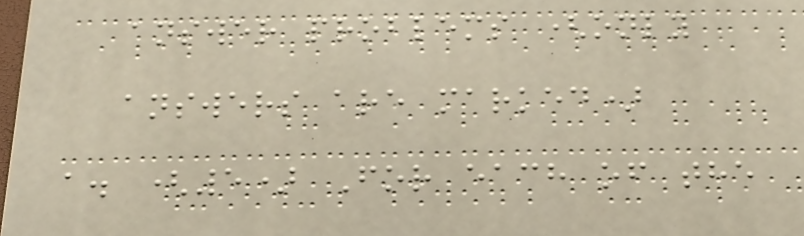answer problems (only
answers are marked)
a. (5) For each of the
